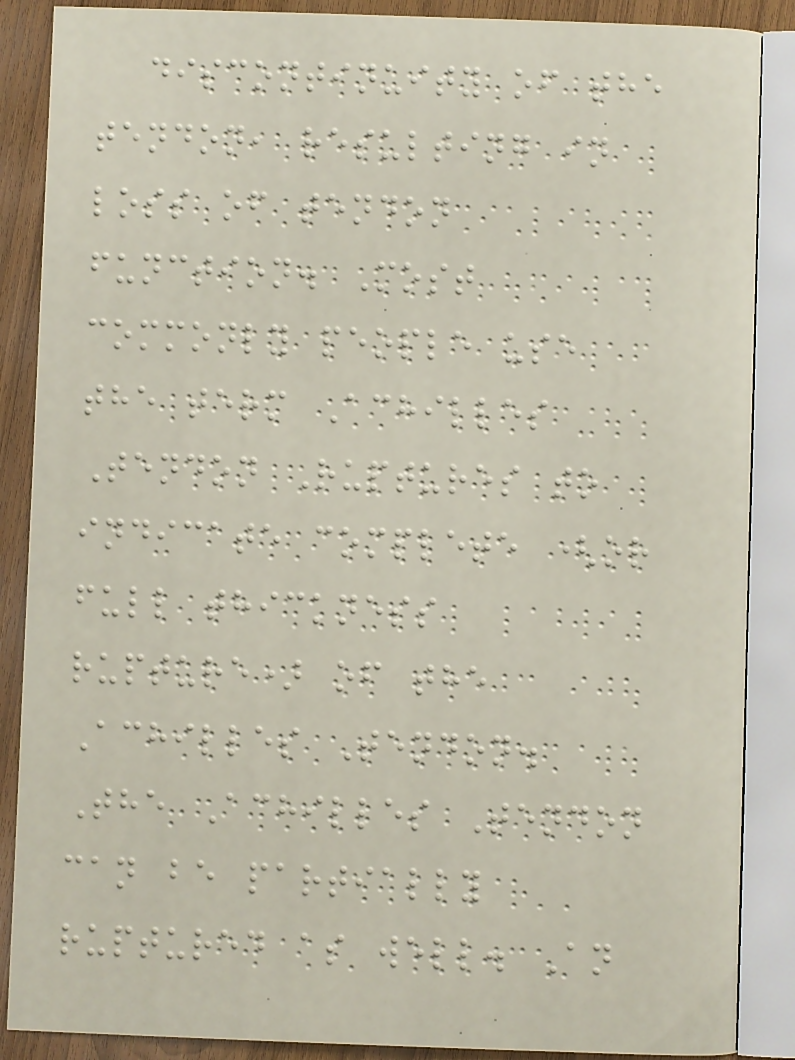discontinuity of the
tendon, resulting in
loss of tendon
function. Most
commonly people use
the term Achilles
Tendon Ruptures to
indicate complete (or
full thickness
rupture) of the
Achilles Tendon.
The Achilles Tendon
can be partially
ruptured as well. An
